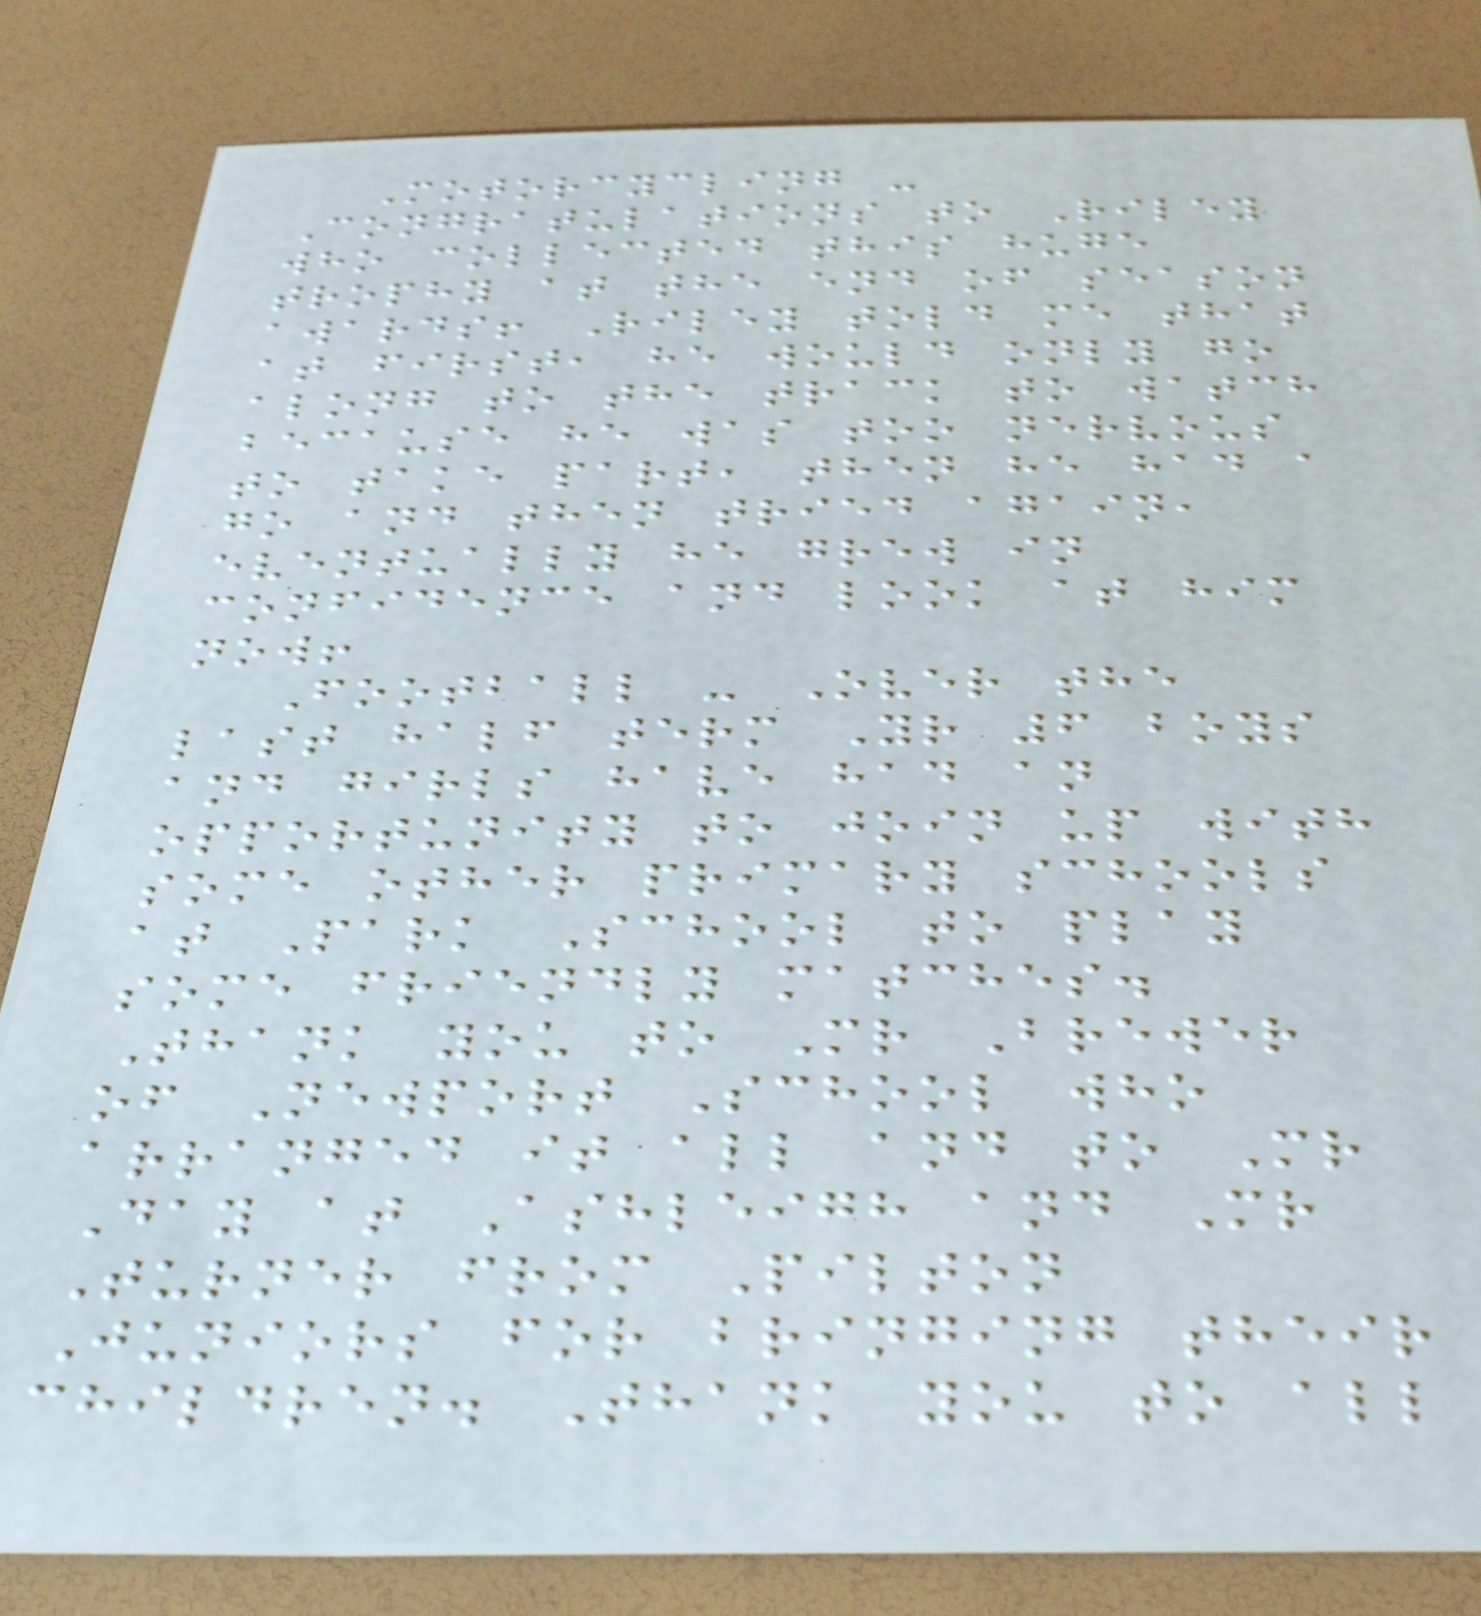Motorcycling -
Congratulations to Riley
who collected this huge
trophy at the end of season
awards! Riley told me that
at first, he would only go
along to the track to watch
because he was too nervous
to take part, then he had a
go and then tried again,
eventually he grew in
confidence and look at him
now!
Football - Over the
last half term Yr 6 boys
and girls have had an
opportunity to join up with
some other primary schools
at Park School to play
some friendly matches.
Thank you to Mr Brewer
of Newport School who
arranged it all and to Mr
Day at Ashleigh and Mr
Turner from Pilton
Juniors for bringing their
children. Thank you to all
